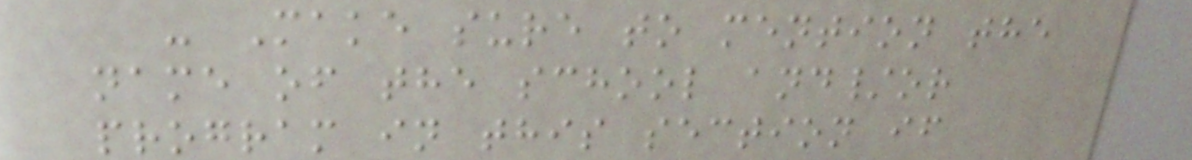- Make sure to mention the
name of the school and/or
program in this section if
